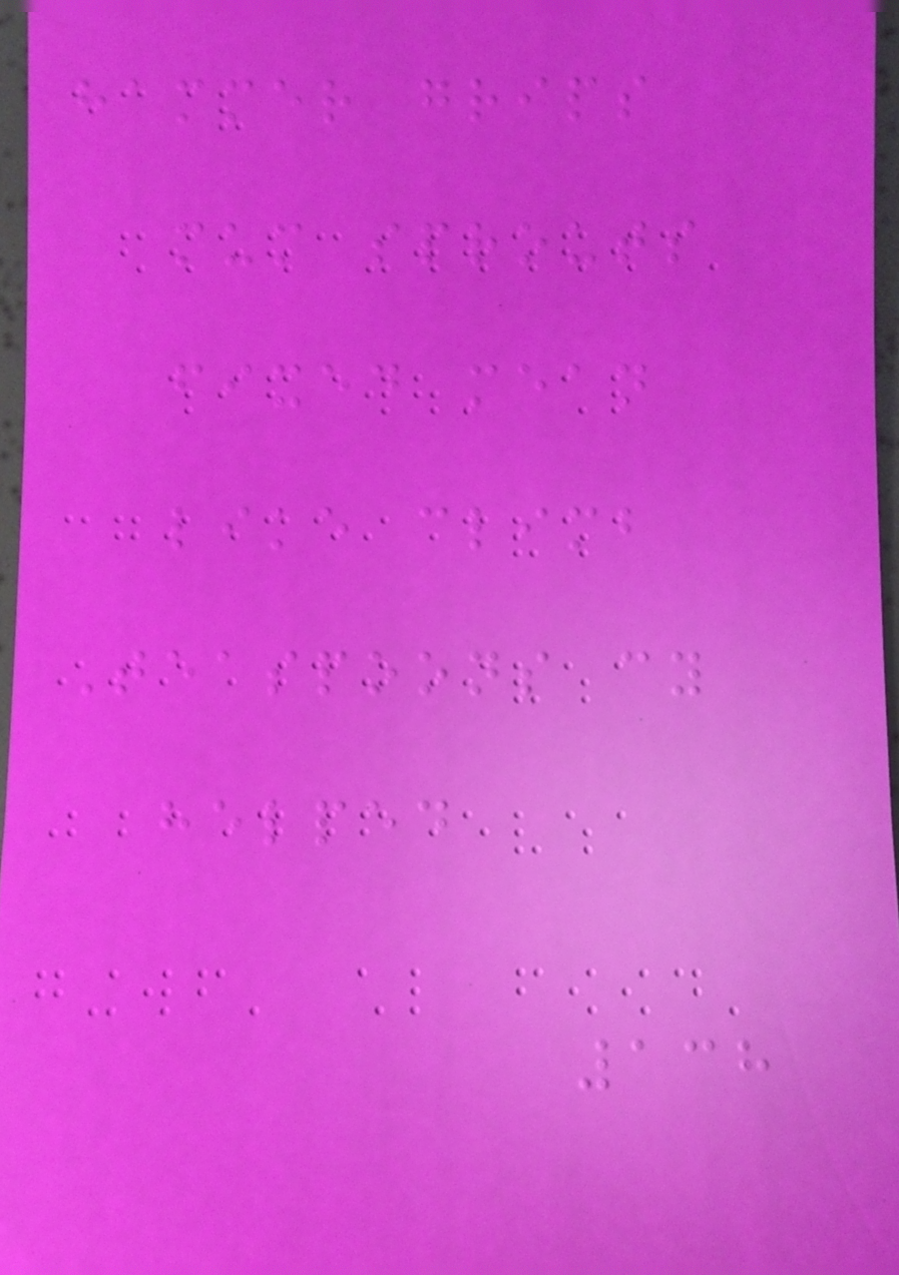hammer grips
mum sprouts
fixed mean
like climb
Teaspoons cy
helped
138
